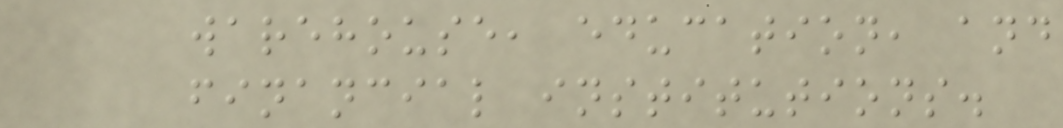warehouse, education, and
financial institutions.
